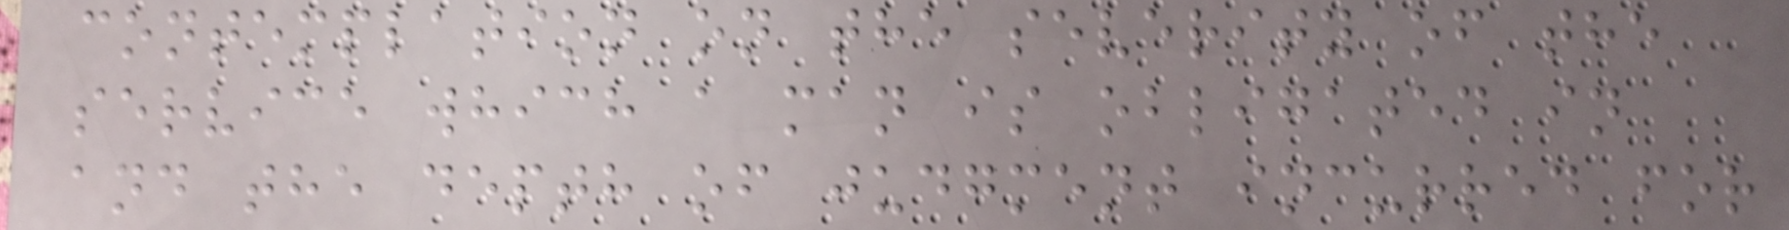contemplation on the severity of the
service which a man is obligated in
and the depth of judgment incurred for
